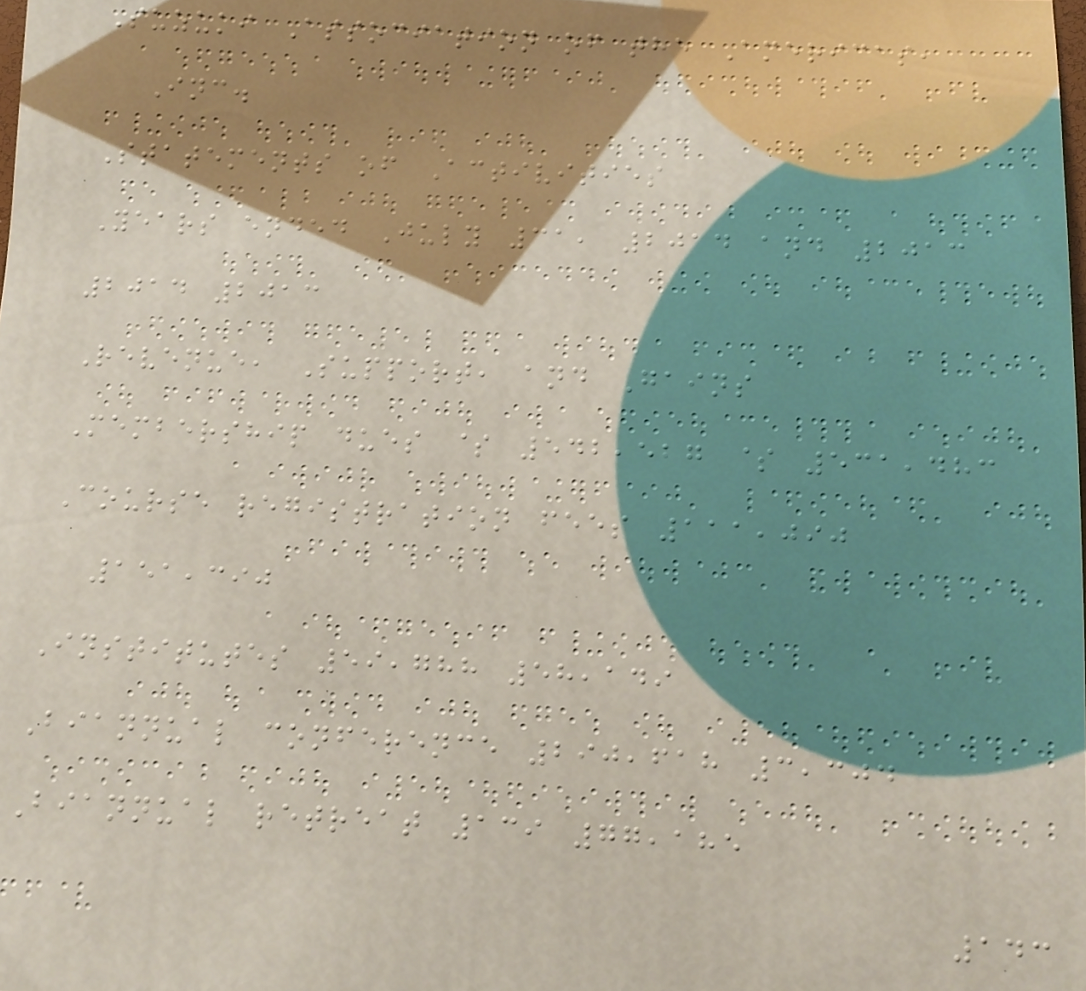Suzuki Association of the Americas,
Inc.
Statements of Activities
Years ended July 31, 2014 and 2013
2014 2013
Revenue, Support, and Gains
Membership dues $ 542,527 $ 531,483
Course registration fees 111,090
151,390
Institutes 59,788 58,149
Biannual conference 290,618 3,304
Biannual retreat 139 77,185
143
